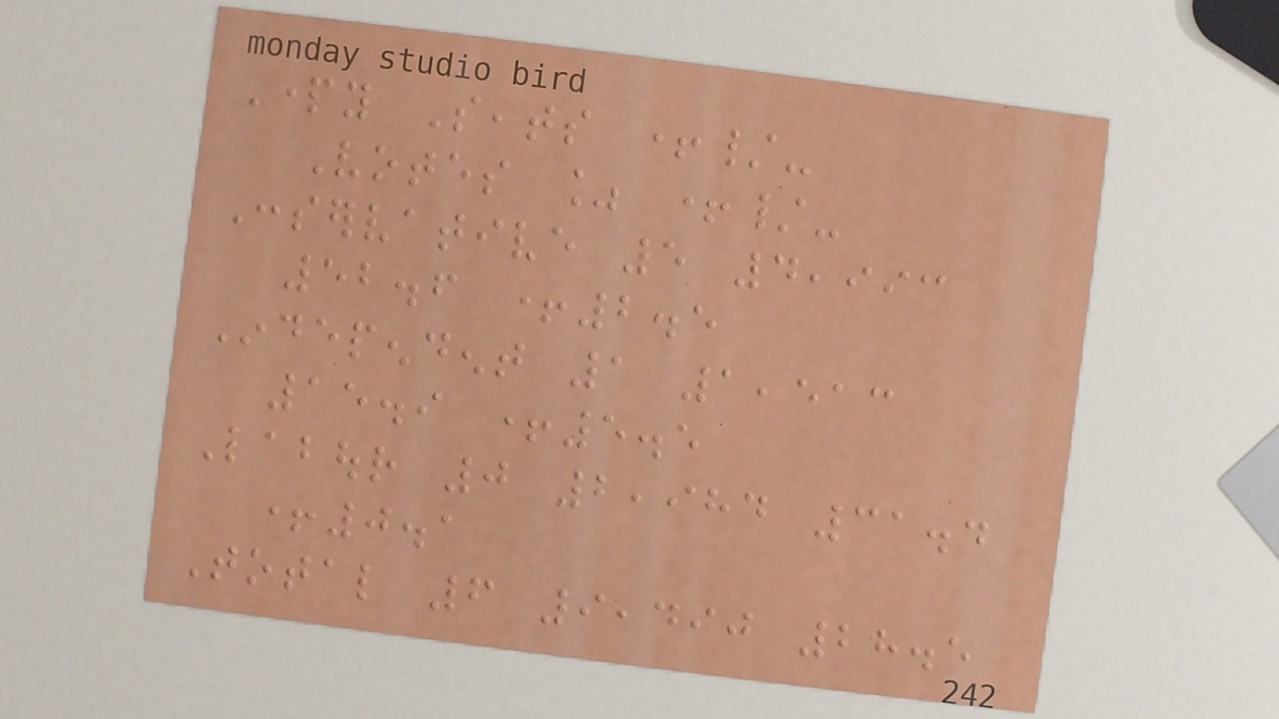Party Seats +/-
Votes % +/-
Conservative 5 4,993
52.6 +2.5
Independent 1 1,513
15.9 +5.5
Labour 0 2,984 31.4
+0.1
Total 6 9,490 28.5
